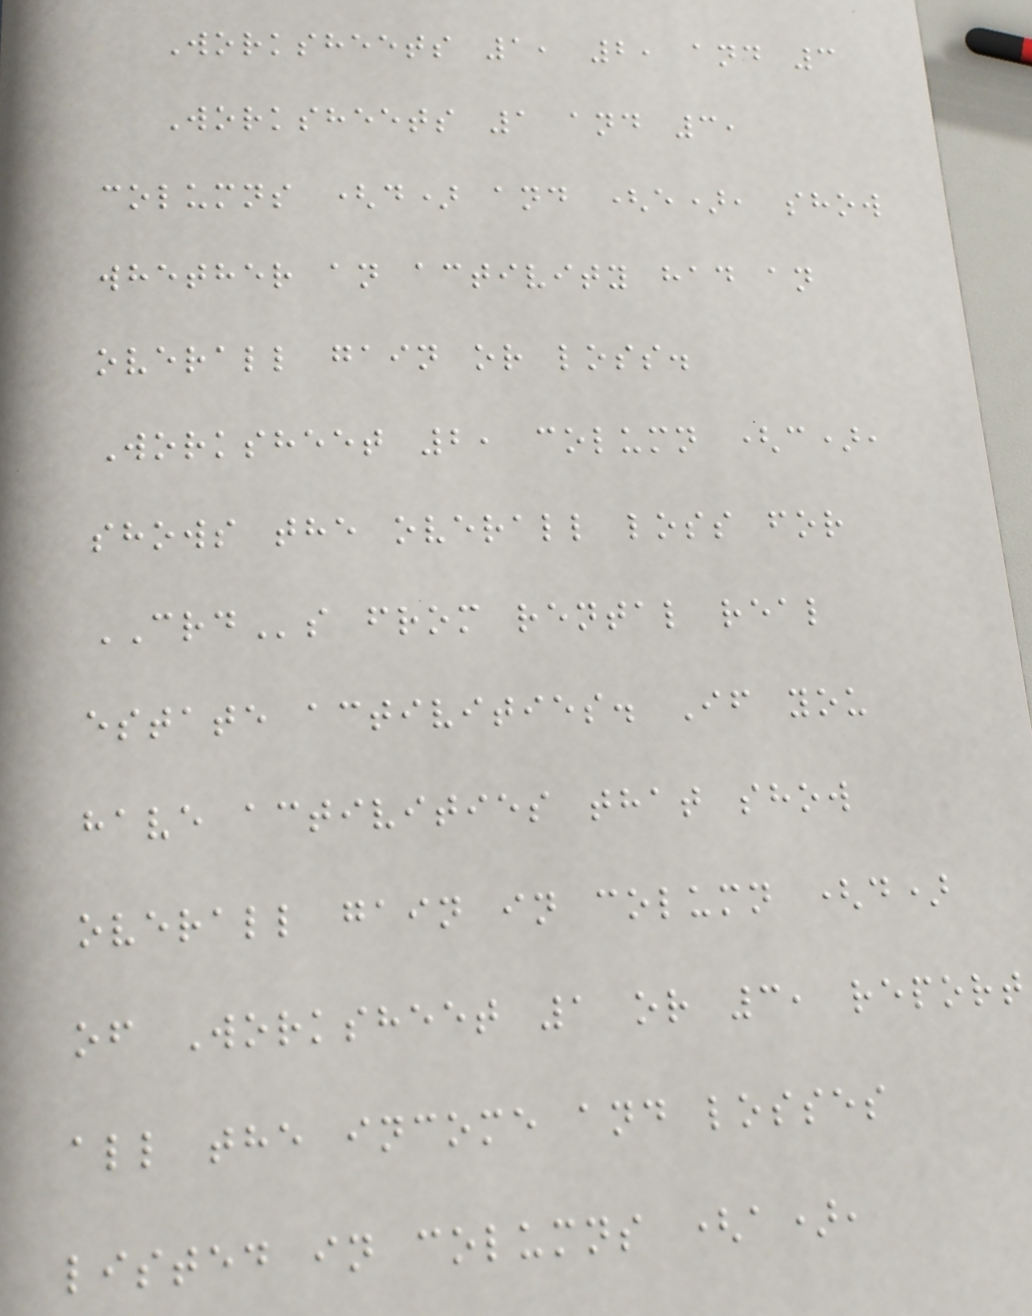Worksheets 1, 2, and 3
Worksheets 1 and 3,
columns (d) and (e), show
whether an activity had an
overall gain or loss.
Worksheet 2, column (c),
shows the overall loss for
CRDs from rental real
estate activities. If you
have activities that show
overall gain in column (d)
of Worksheet 1 or 3, report
all the income and losses
listed in columns (a),
